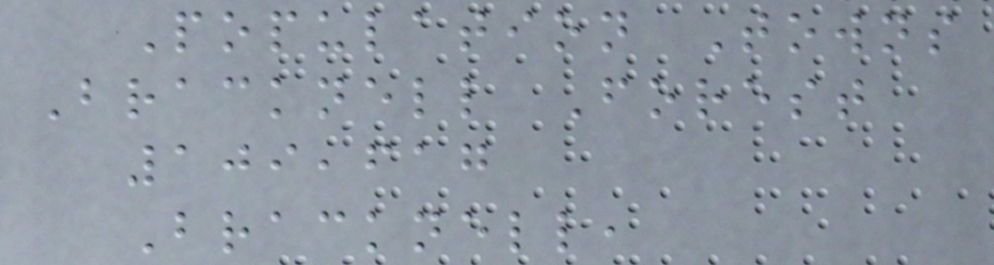Population Towns
Bracknell Forest
109,617
Bracknell,
